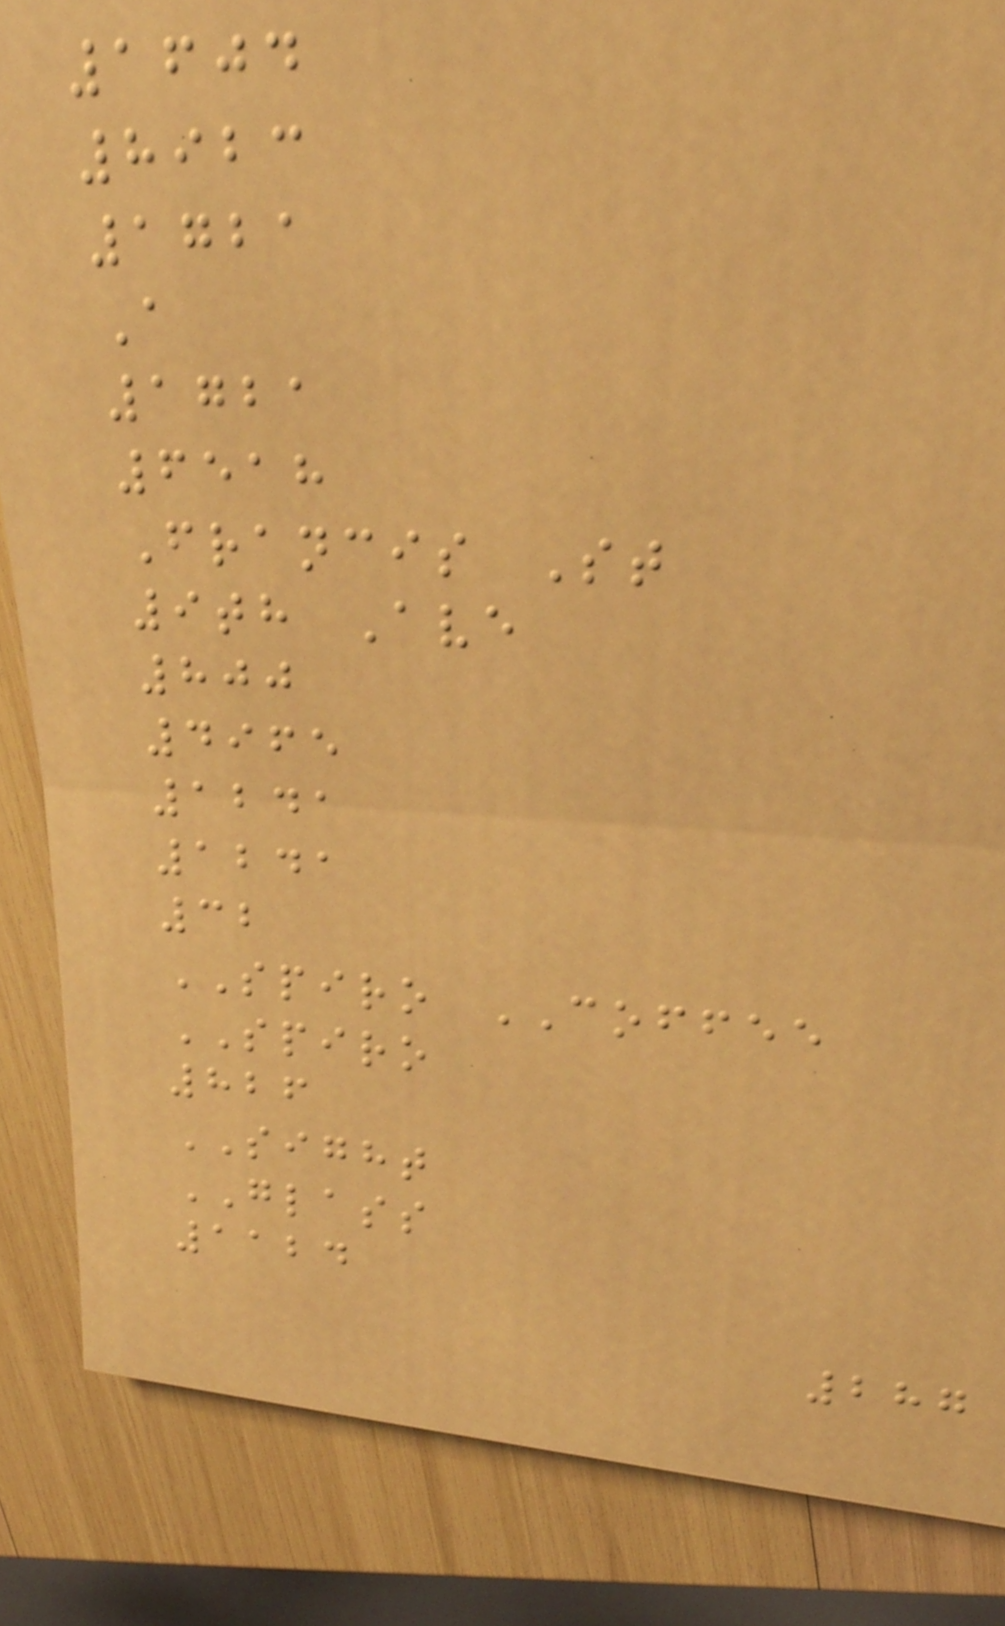1604
8923
1721
A
1721
6518
Francis St
9th Ave
800
4965
1241
1241
32
SPIRO COFFEE
SPIRO
826
SIGHT
GLASS
1124
287
